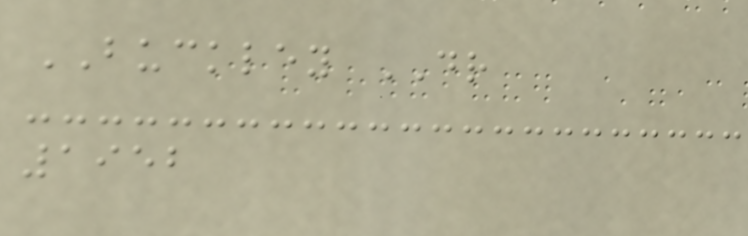BUCKLEY DR
1952
